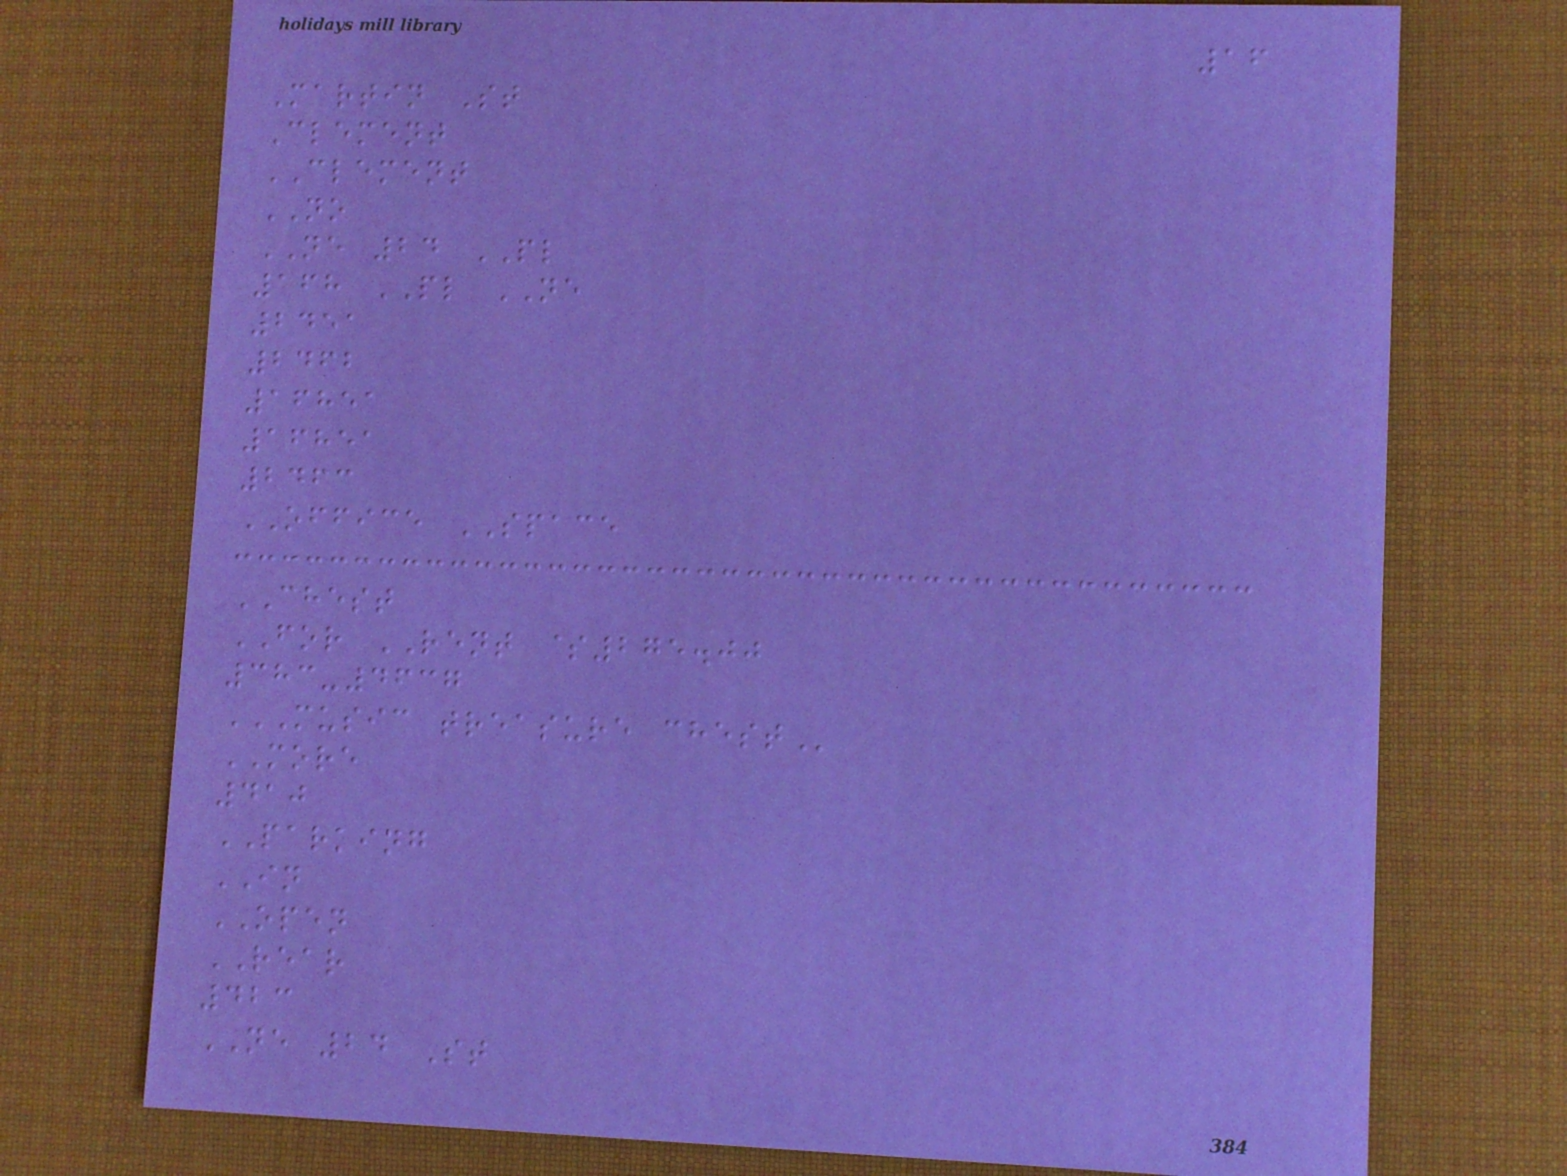16
Martin St
Clement
CLEMENT
NO
NE 24 PL
168 PL NE
2451
2462
16851
16851
2463
OFFICE SPACE
CHEST
FOR RENT $275.00
383-4637
MUSIC TREASURE CHEST
MORE
410
PARKING
IN
OPEN
REAR
423
NE 24 St
